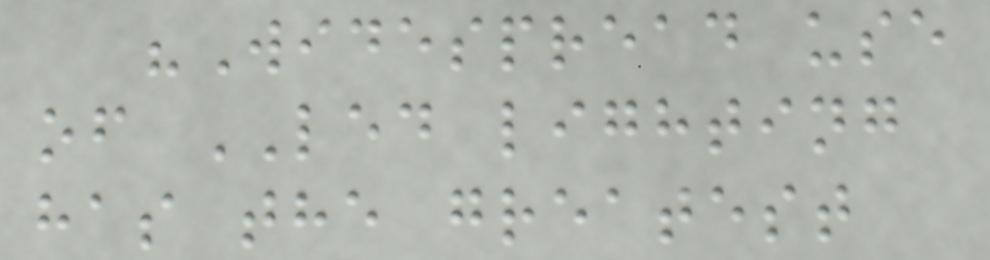"Widespread use
of LED lighting
has the greatest
